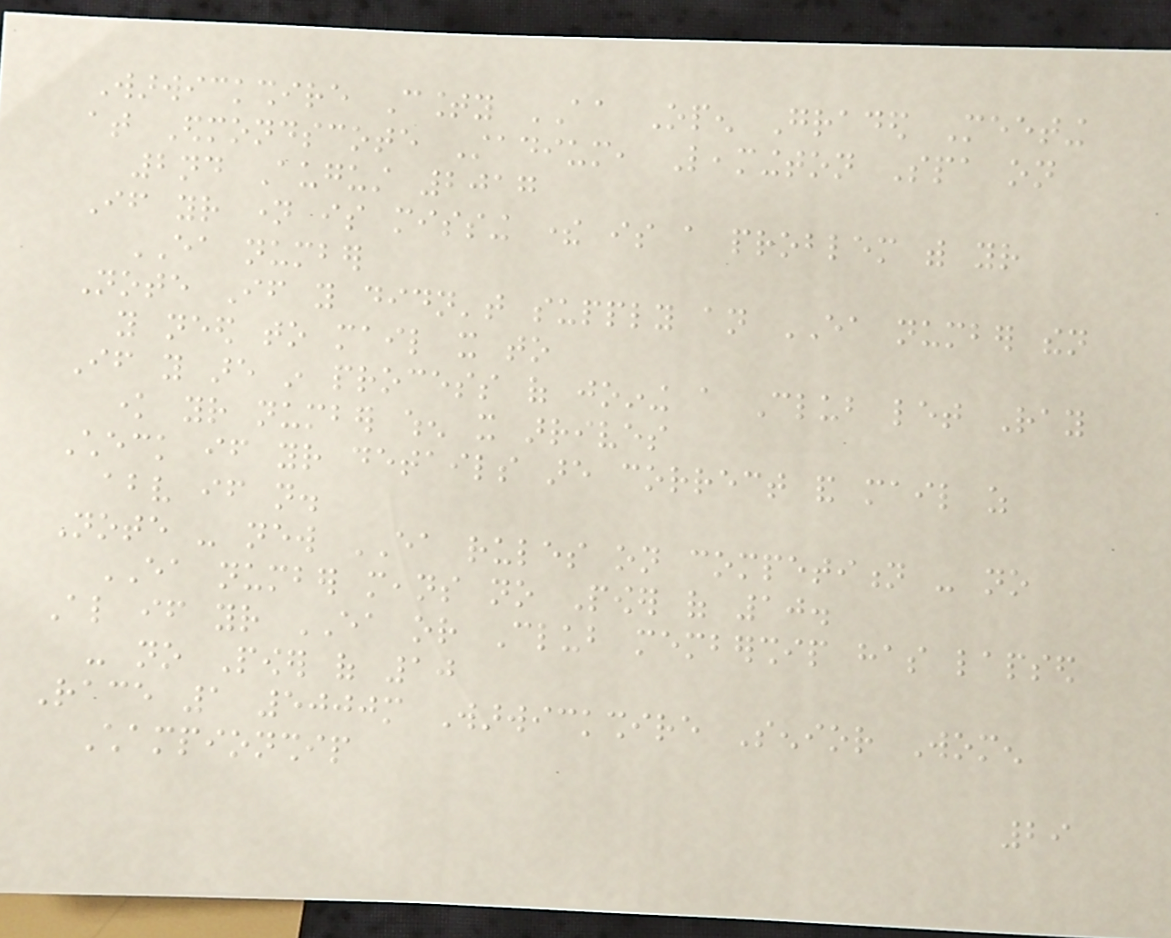Warwickshire County AA Open Graded Meeting
at Edmondscote Stadium, Leamington Spa on
2nd August 2017
If your name is missing there is a problem with your
EA number
Note If you didn't supply an EA number then
you need to mail it to
If you are in process of joining a Club let Ray
know your number when it arrives
Check if your details are correct and mail as
above if not.
Note - new EA rules on competition - no
EA number means no Power of 10.
Also if your EA or Club membership has lapsed
- no Power of 10
Race 1 5000m Warwickshire Senior Women
Championship
29
